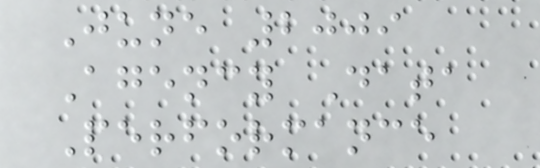June 2009
Agency Data
Performance
